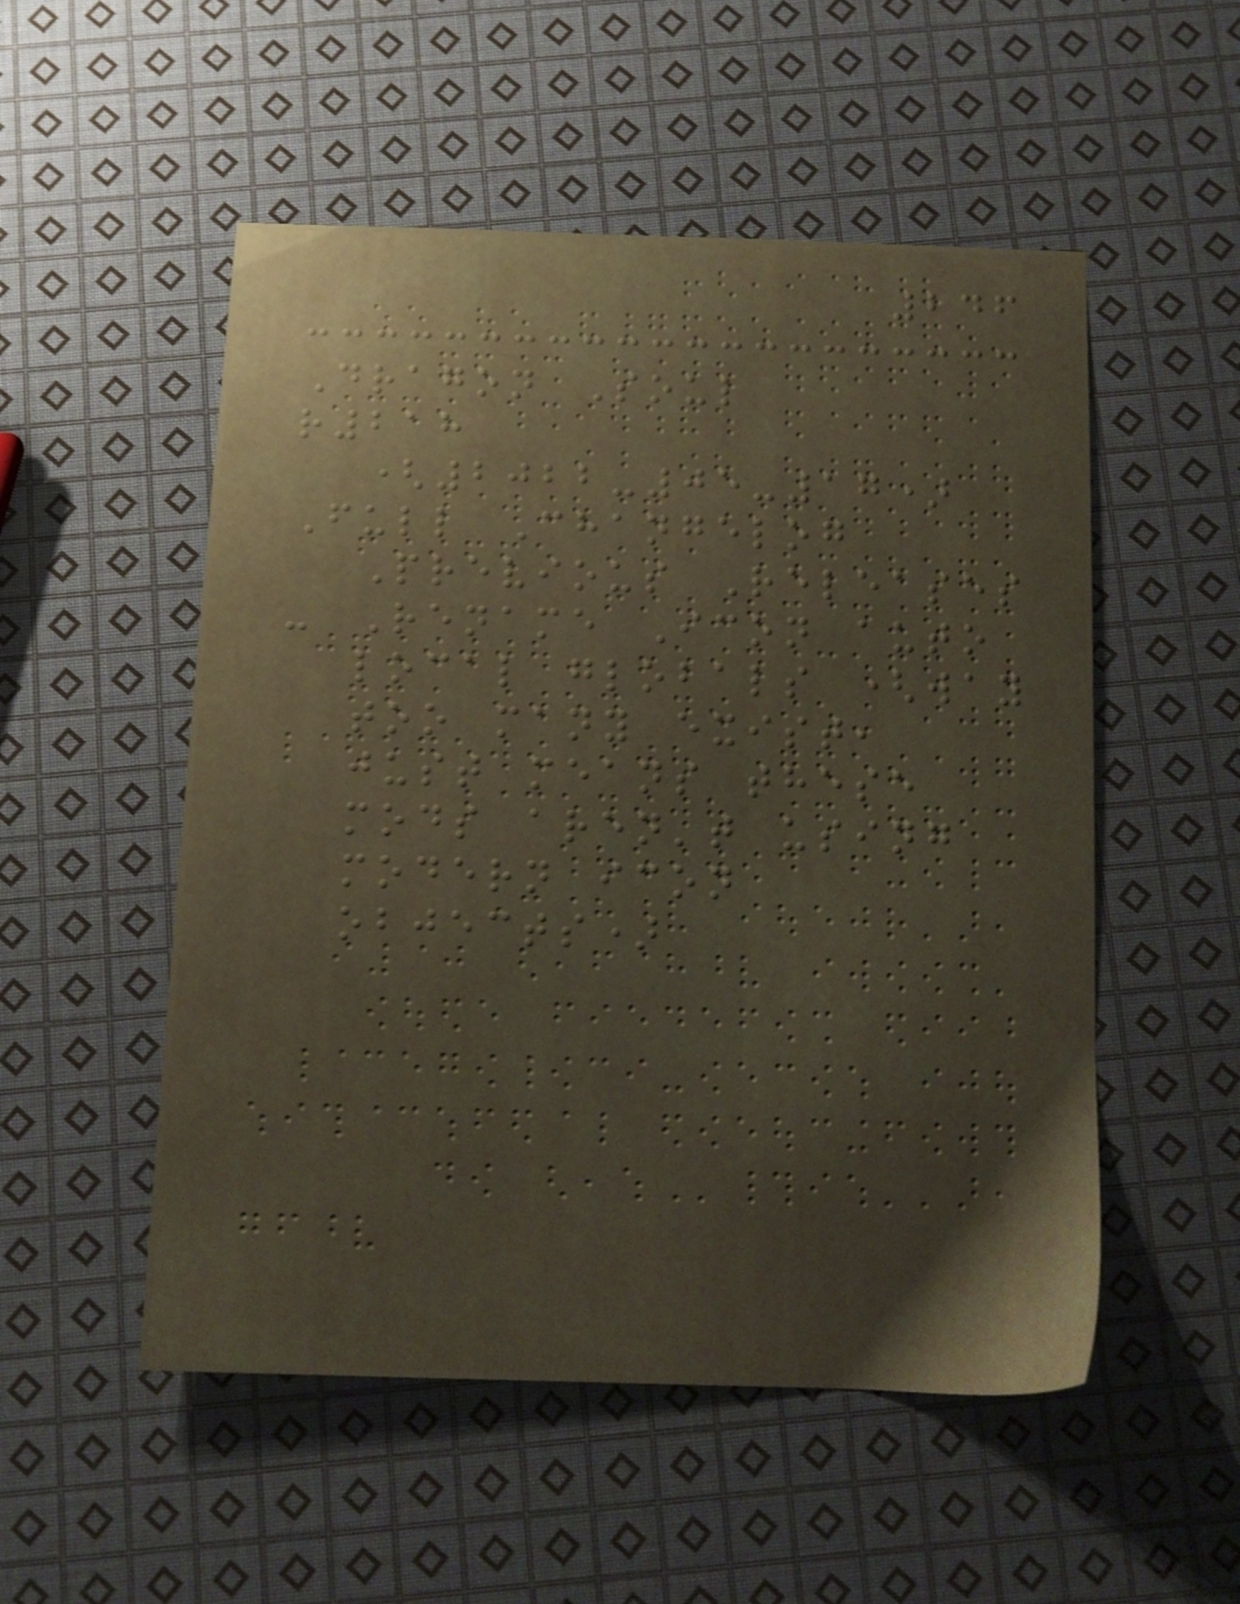246
Dragon Soul
r218
(2022-05-17)
Full Changelog
Previous Releases
- Rename Icon auto
local globals (way
too many exist,
just means these
mods aren't using
modern icon
objects)
